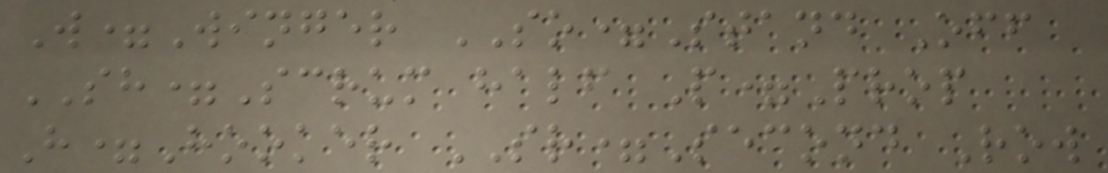W=Winger SO=Stand Off
SH=Scrum half P=Prop
H=Hooker SR=Second Row
